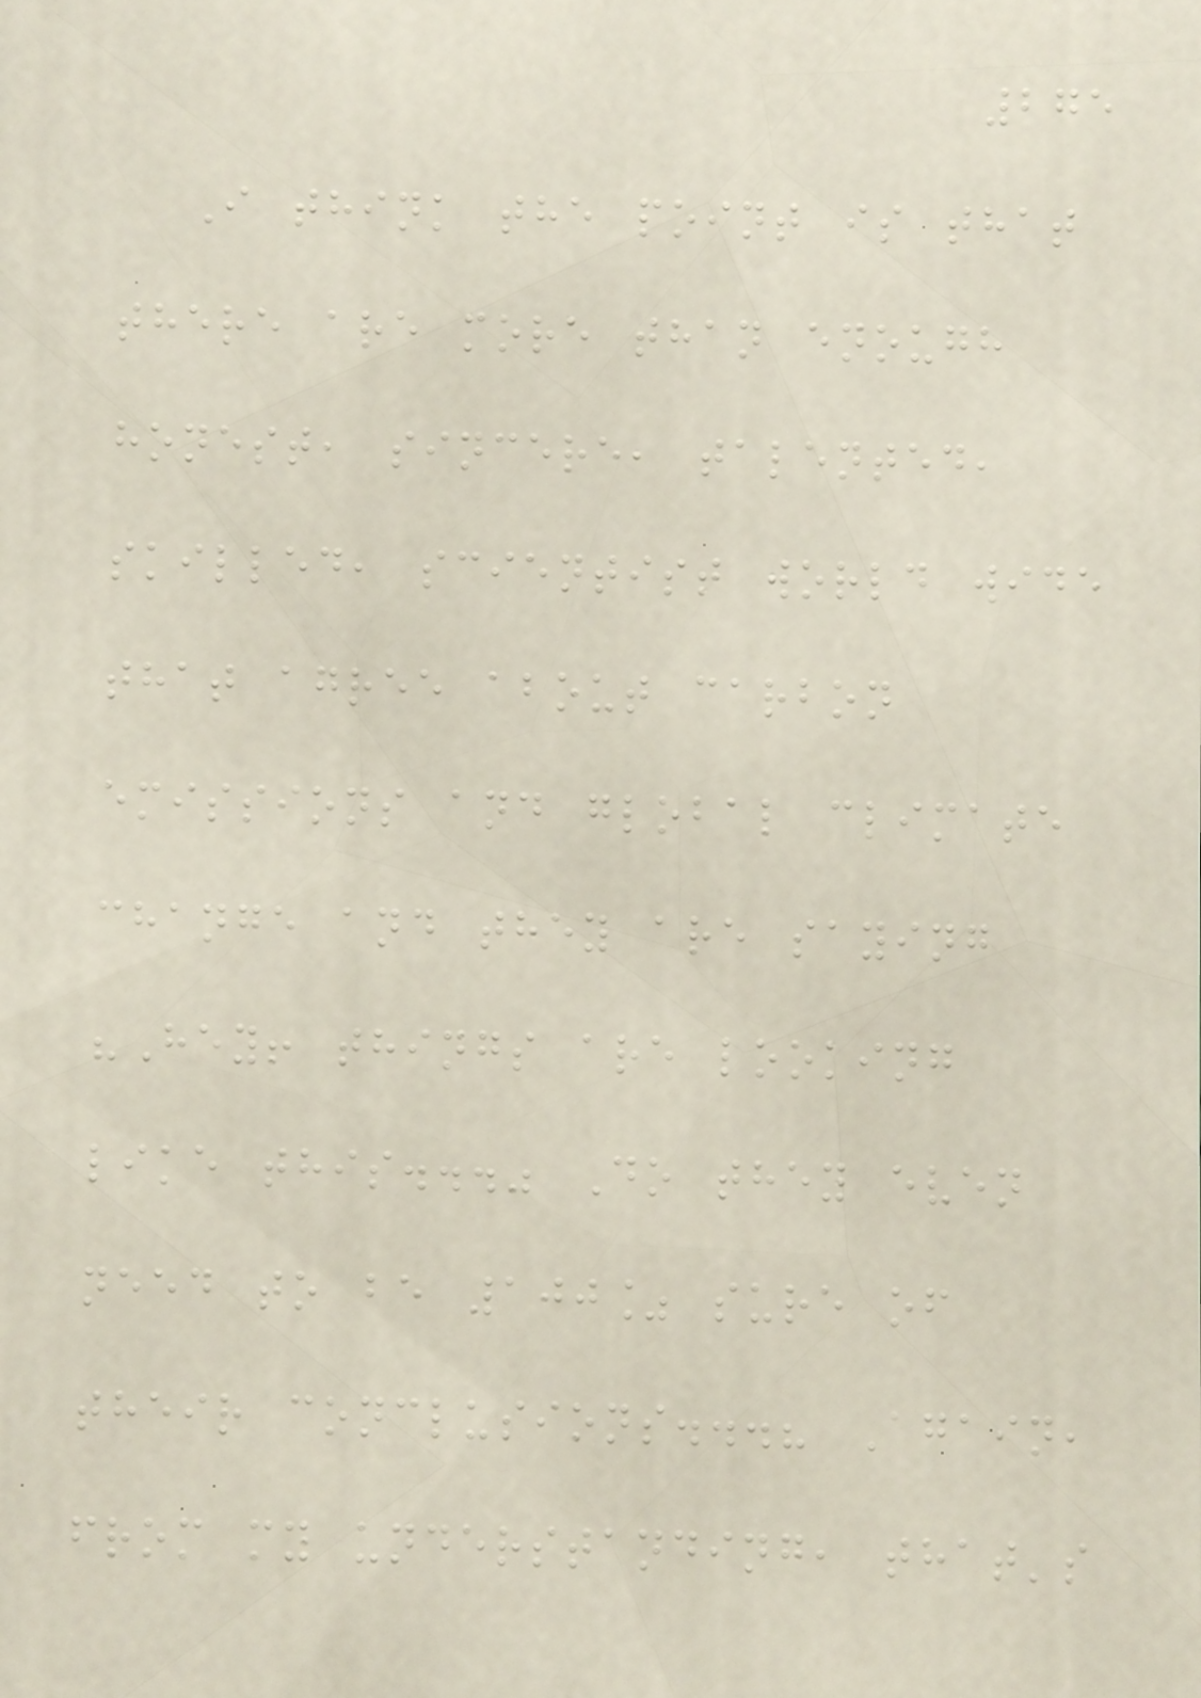275
I think the point is that
there are more than enough
honest, sincere, talented,
skilled, scientist world wide
that agree about carbon
emissions and global climate
change and they are saying
"Hey! things are looking
like this..." Do they even
need to be 100% sure of
their conclusions...? Again,
from my understanding, that's
